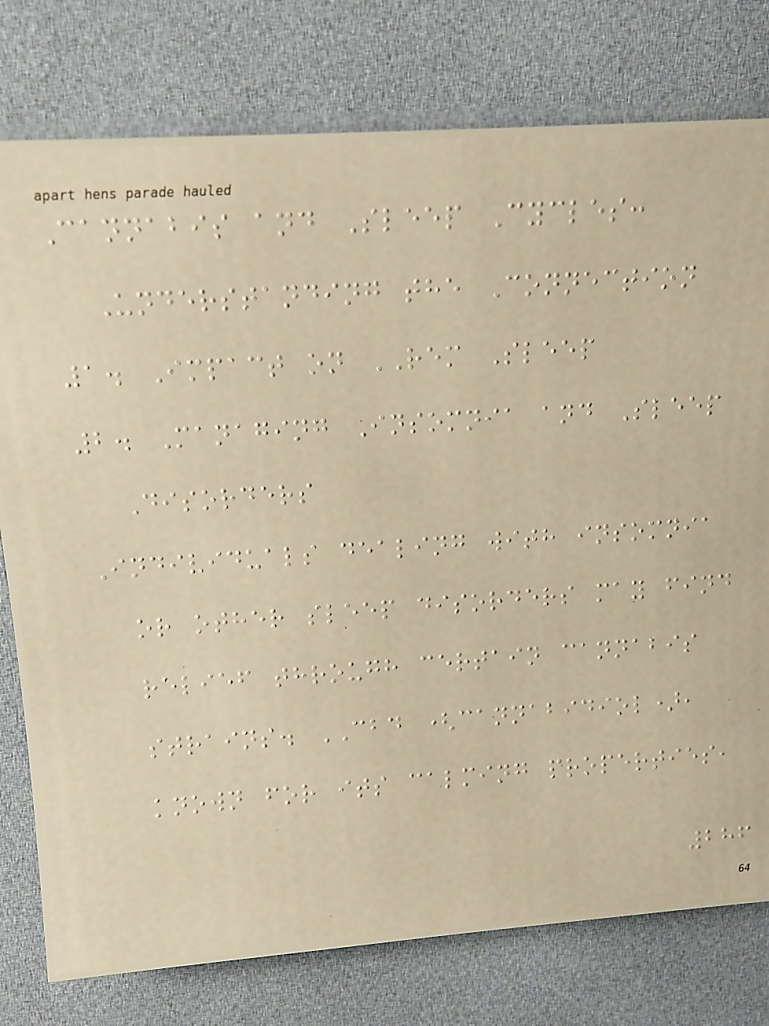Cannabis and Sleep Cycles:
Understanding the Connection
1. Impact on REM Sleep
2. Managing Insomnia and Sleep
Disorders
Individuals dealing with insomnia
or other sleep disorders may find
relief through certain cannabis
strains. CBD (cannabidiol),
known for its calming properties,
286
